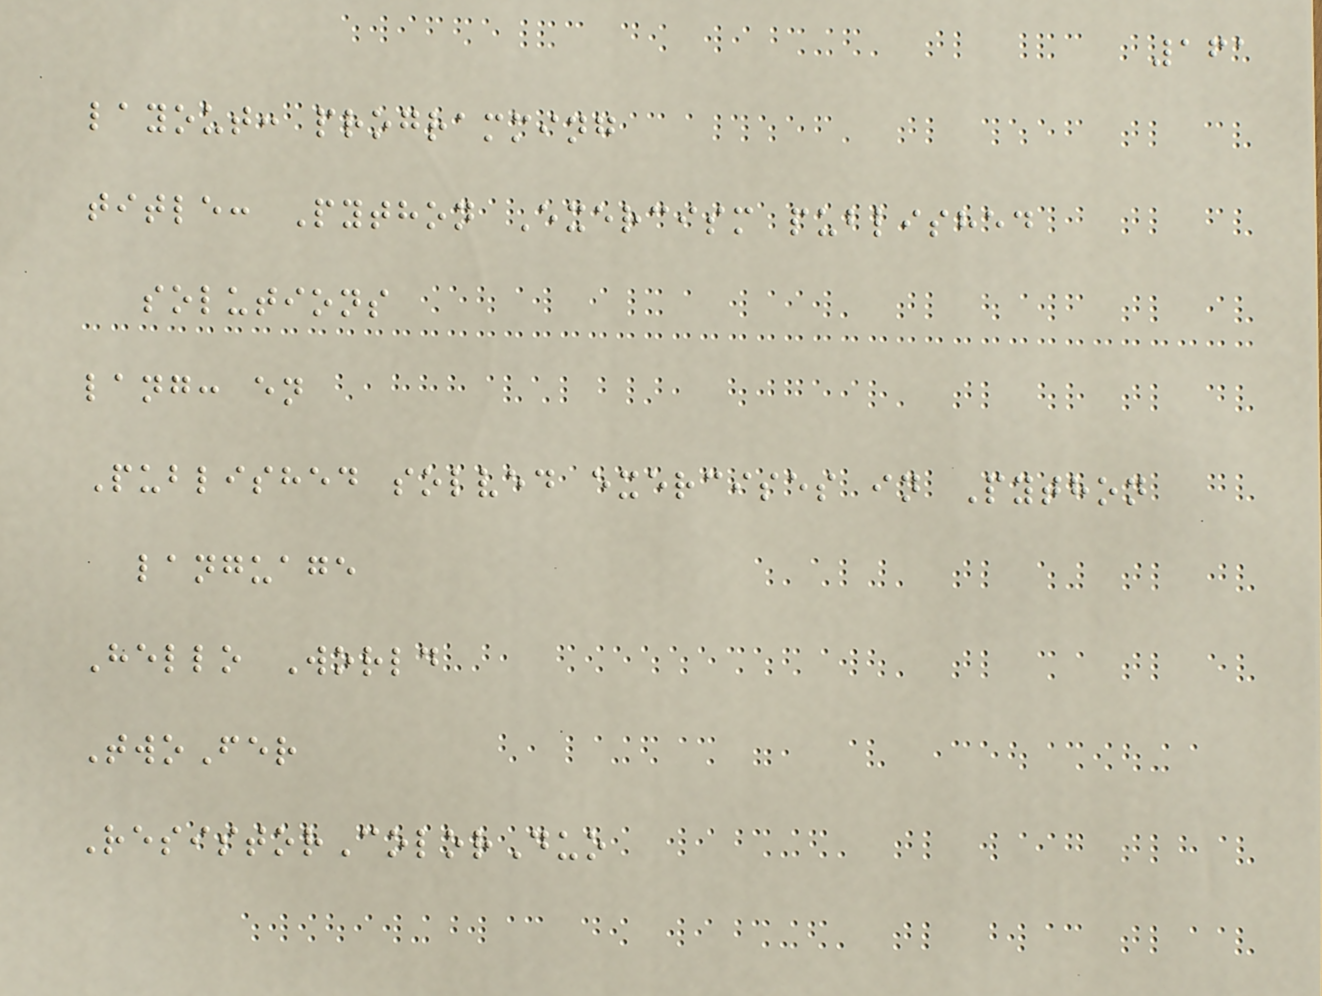161
layout: programming
title: Python Exercism published
solutions
lang: en
Published solved exercises in Python
language
Hello World
TwoFer
ResistorColorDuo
